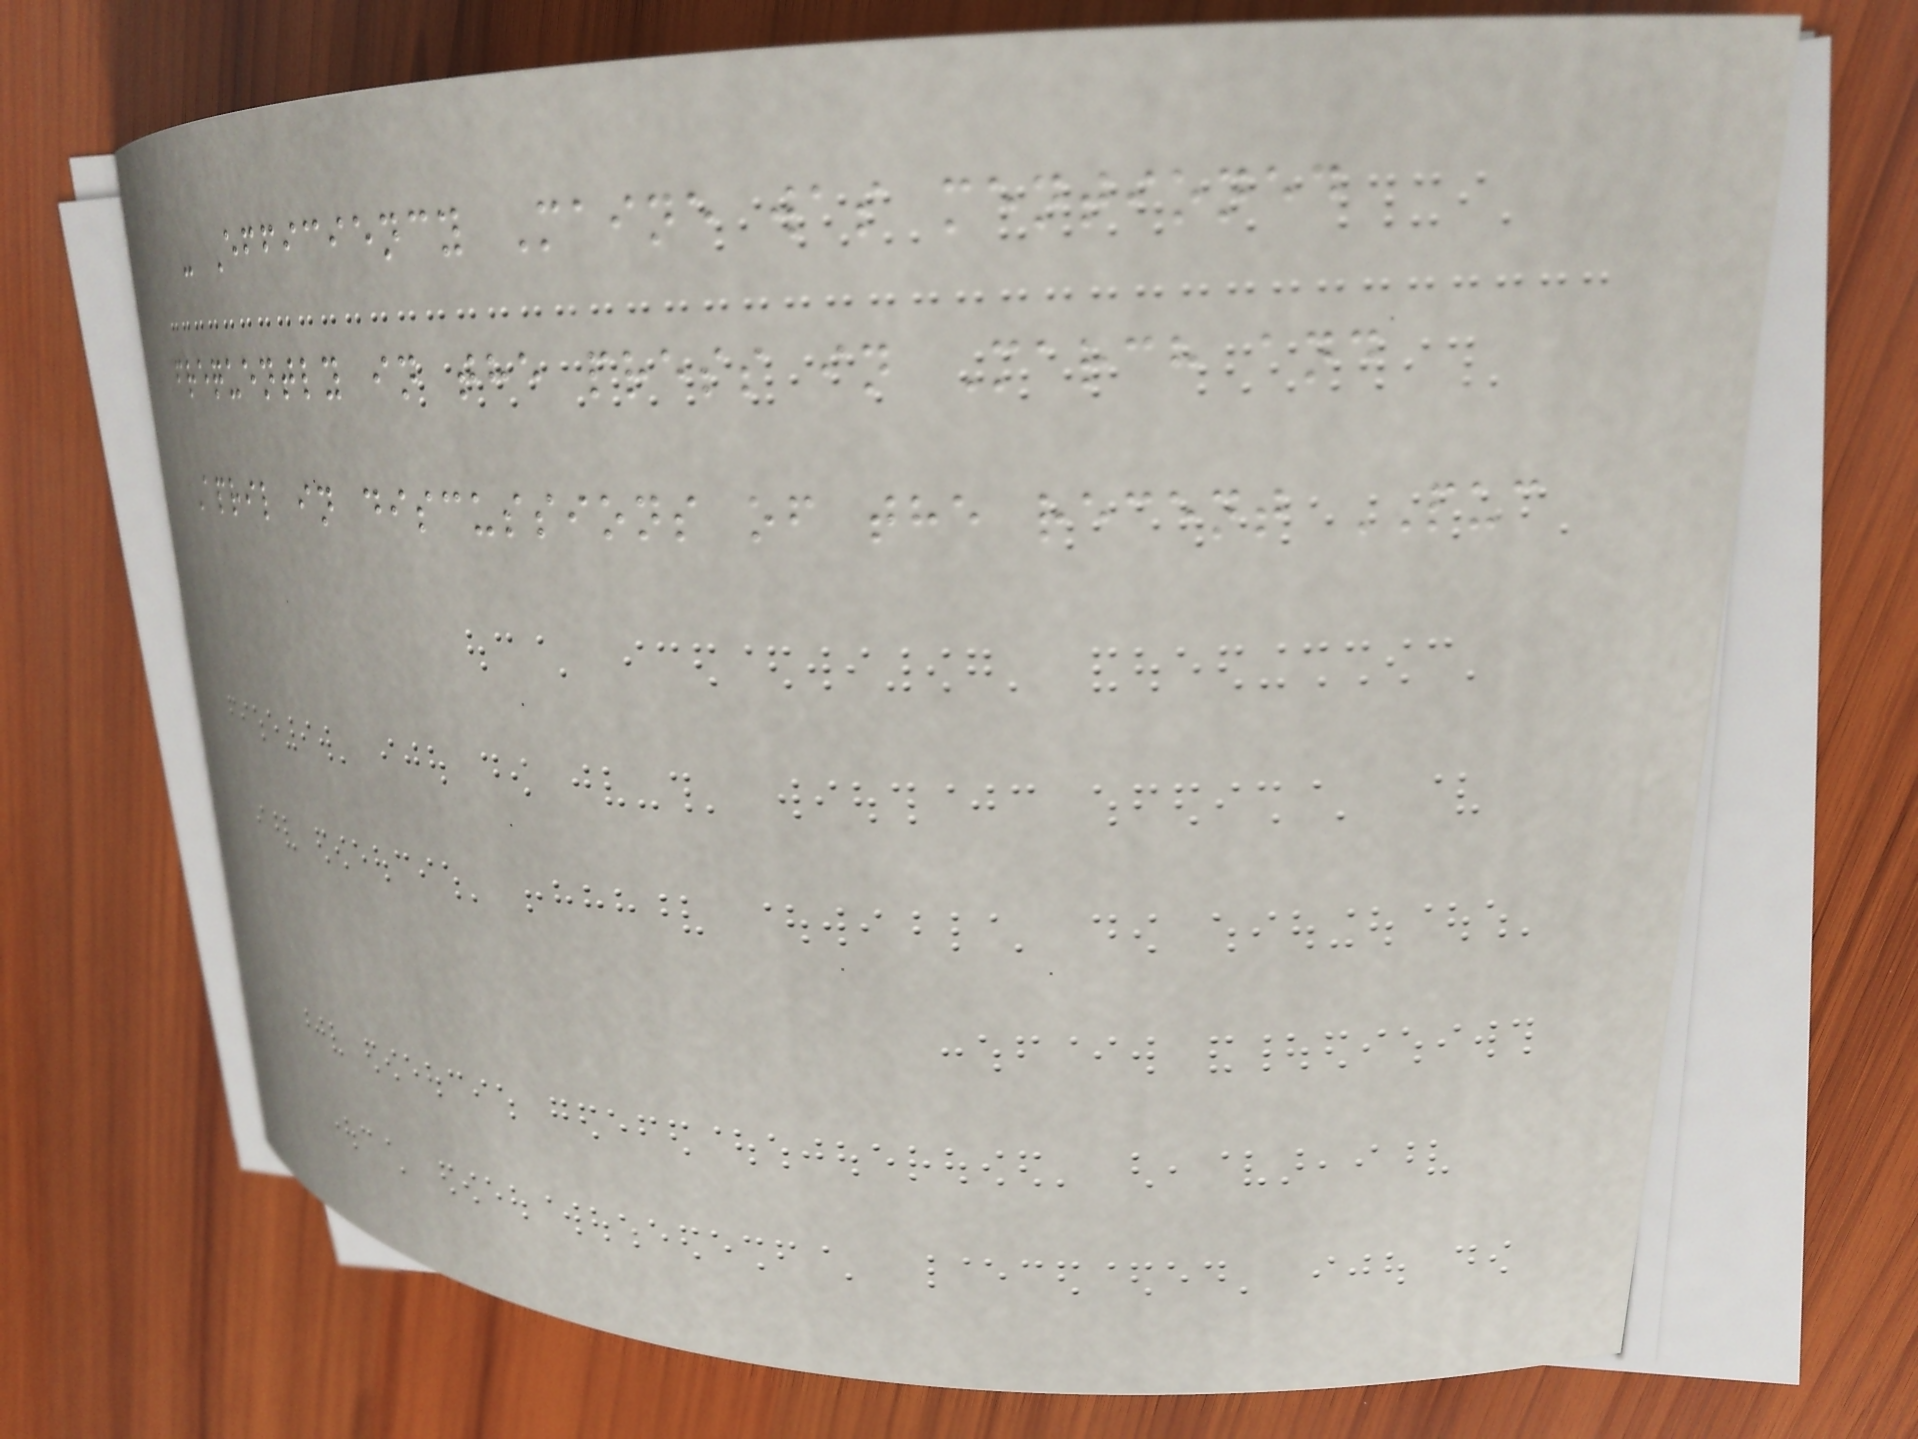- Efficiency Maine was mentioned
frequently in the press in March and
April in discussions of the recent PUC
